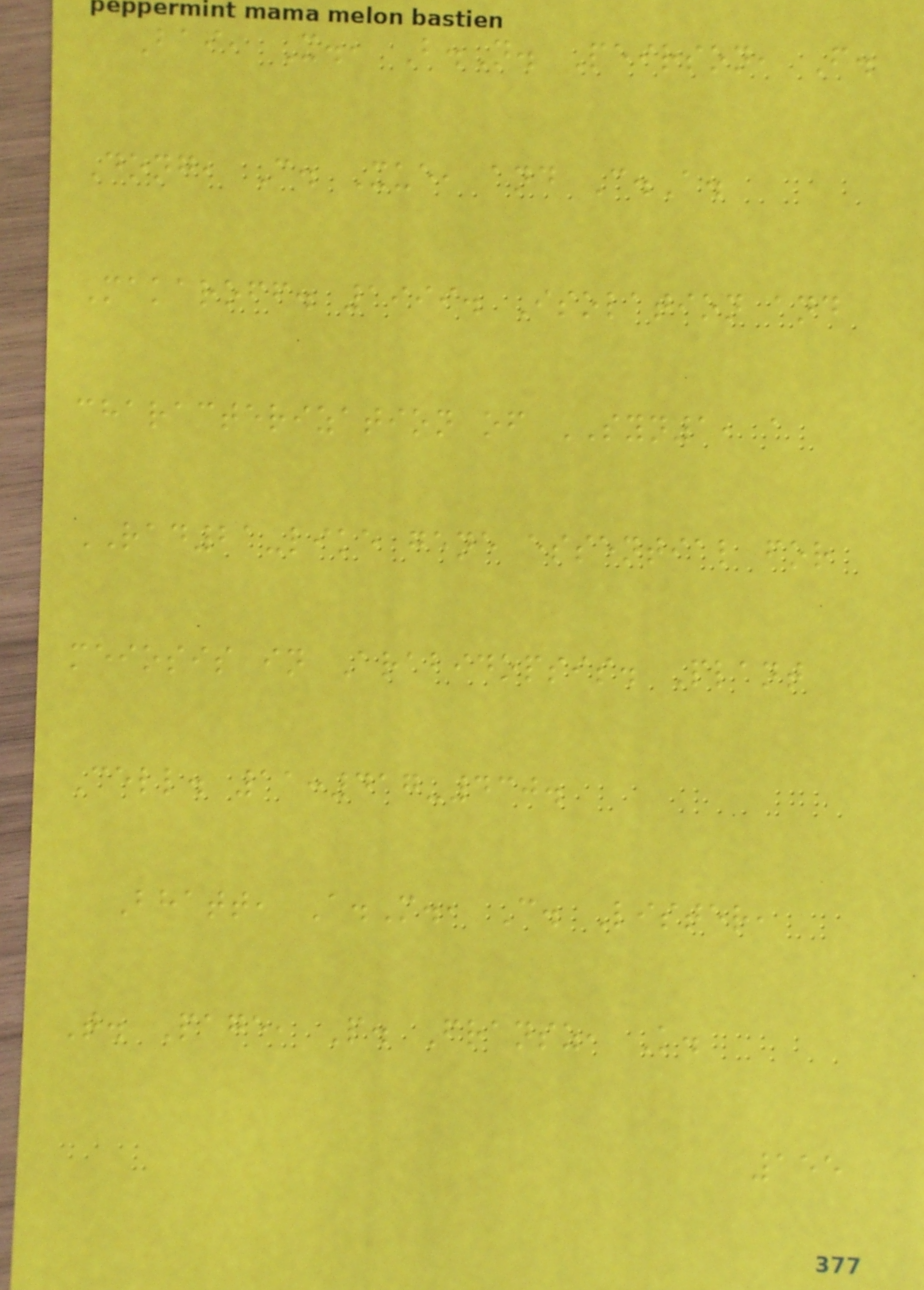Bai, X., B.N. Peirson, F.
Dong, C. Xue, and C.A.
Makaroff. 1999. Isolation and
characterization of SYN1, a
RAD21-like gene essential for
meiosis in Arabidopsis. Plant
Cell. 11:417-430.
Bhatt, A.M., C. Lister,
T. Page, P. Fransz, K.
155
